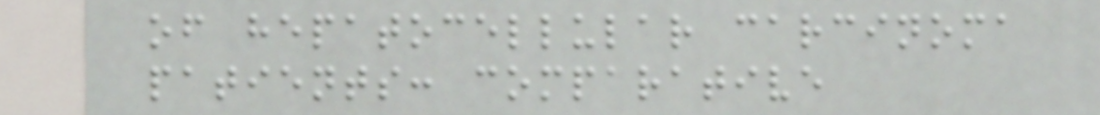of hepatocellular carcinoma
patients: comparative
